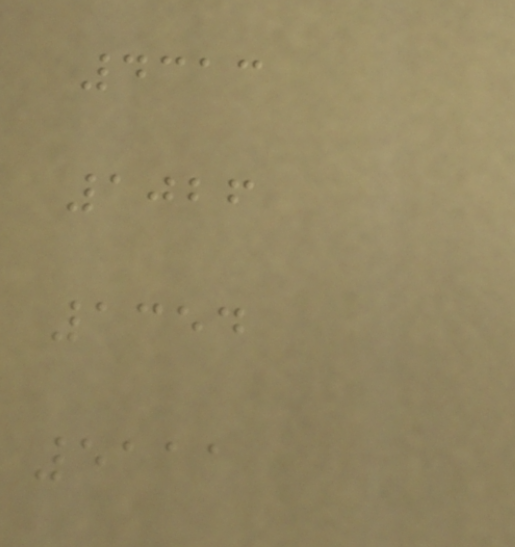4313
1026
1354
5111
